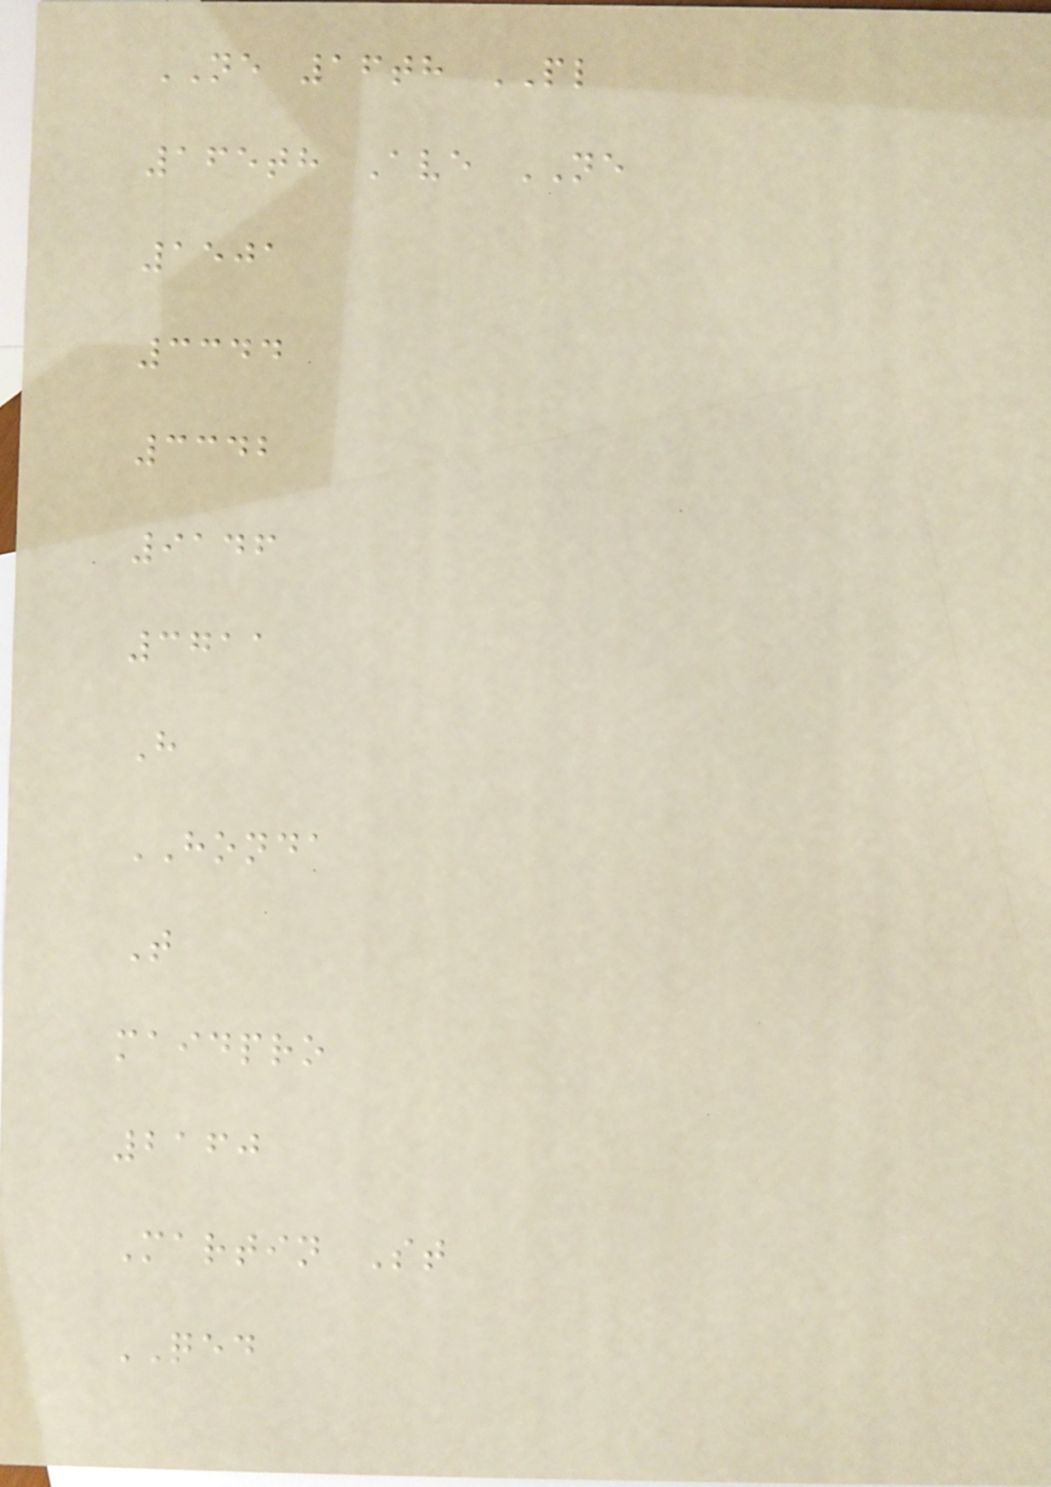NE 16th PL
165th Ave NE
1501
3344
3342
9146
3711
H
HONDA
T
maidpro
2160
Martin St
QED
